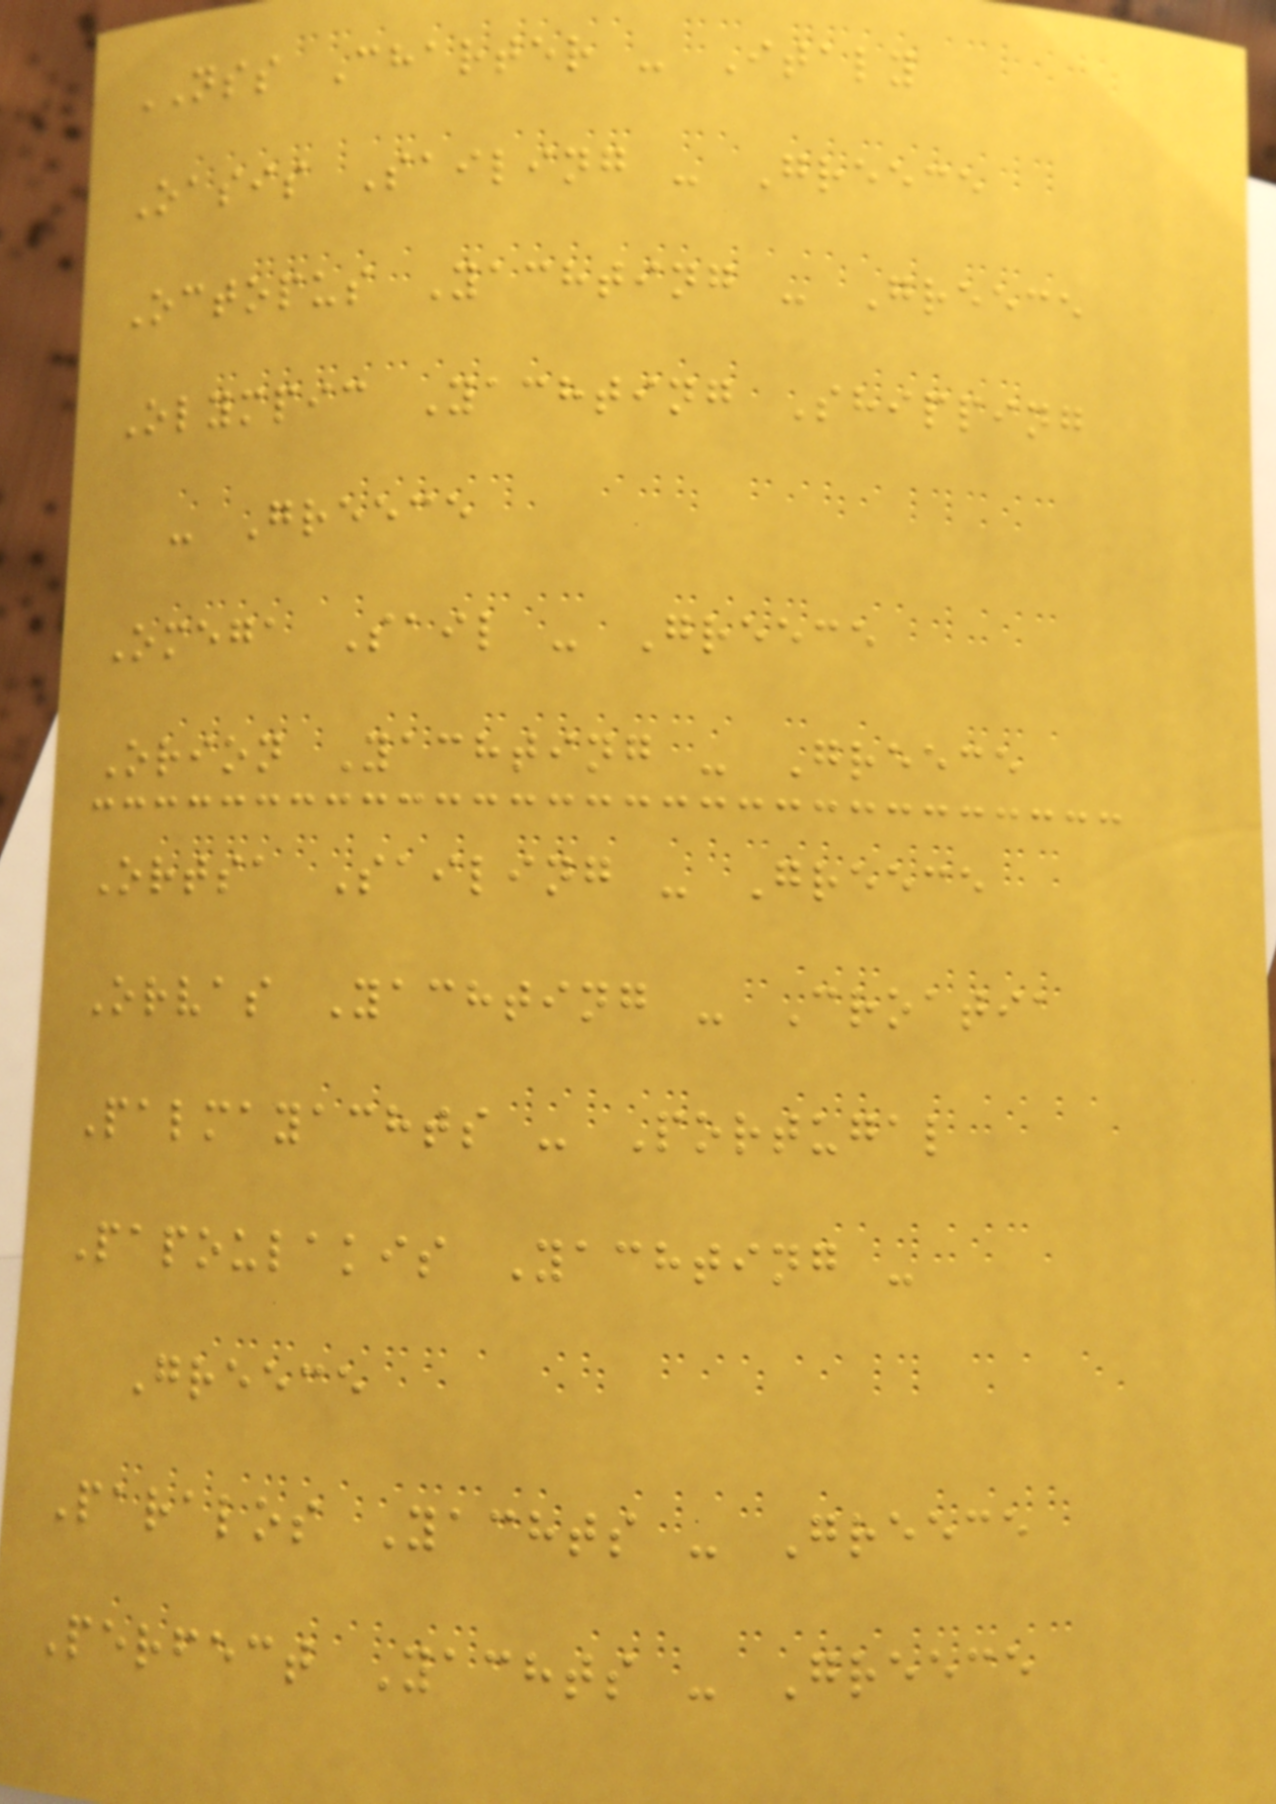NSS Charter - Italy
Oasis Sailing - Greece
Octopus Yachting - Greece
Olympic Yachting Shipping
- Greece
Omega Sail - Greece
Orion Yachting - Greece
Ortsa Sailing - Greece
Orvas Yachting - Croatia
Palmayachts - Portugal
Papoulakis Yachting -
Greece
Paralos Yachts - Greece
Perfect Yachts - Greece
